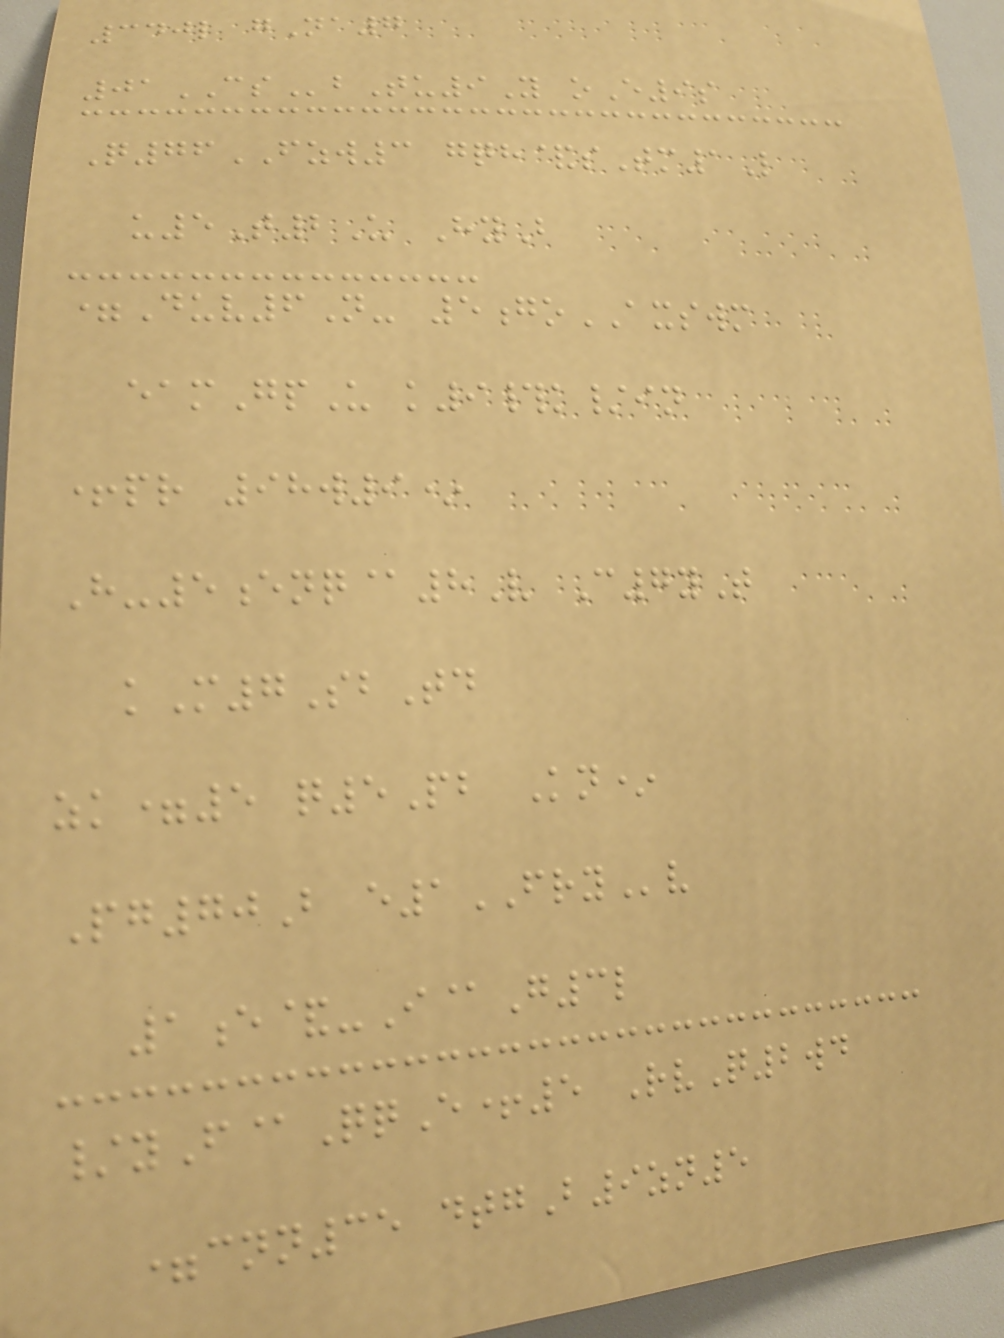340l gNa7
01CSbTu9Y oE9s
Q76FZW3 gqh&sTm1L
u5T2U HyB
=Duv6N- 5goAXSWM
eamGpU k9#k/in
+pr 98w9*
H-5enq@8V C7yT
kM7SbTd
zk=5 q5Pb Kn*
Pg70B e1FRYv
1e&-I@G3l
/yF@QqE+5 RvQ2wd
=cnn35 dtgB9zn5
